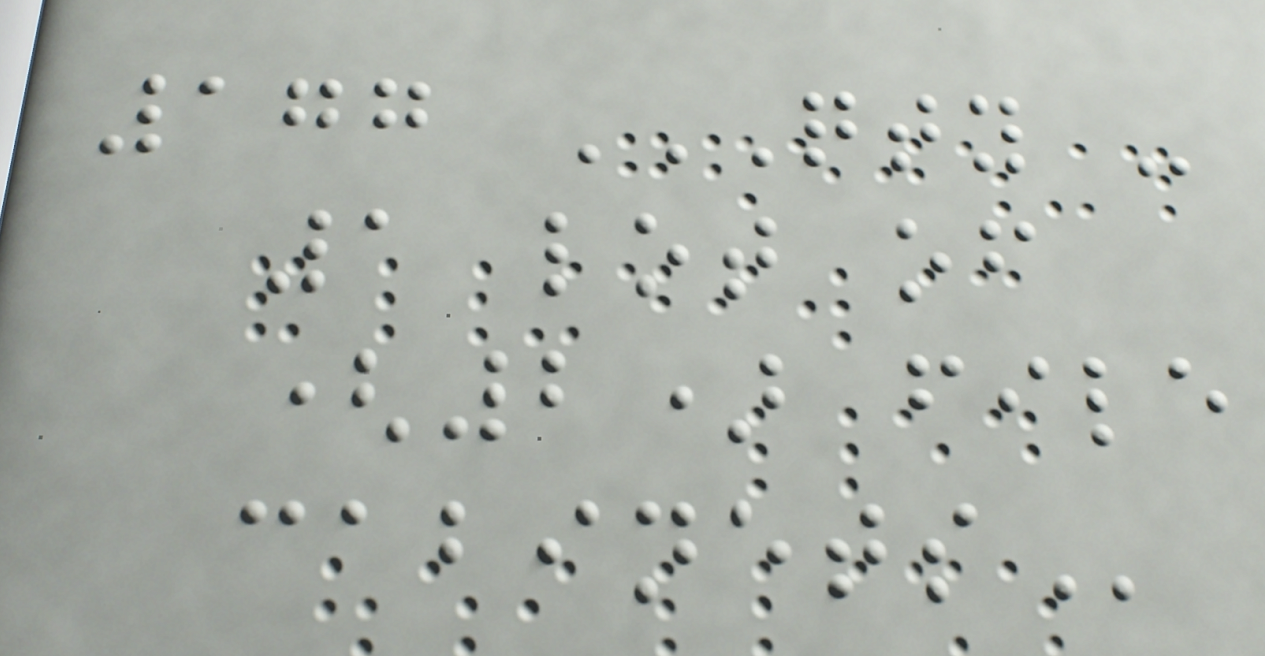177 QTY -
1 LOT OF
(2) FILE
CABINETS
